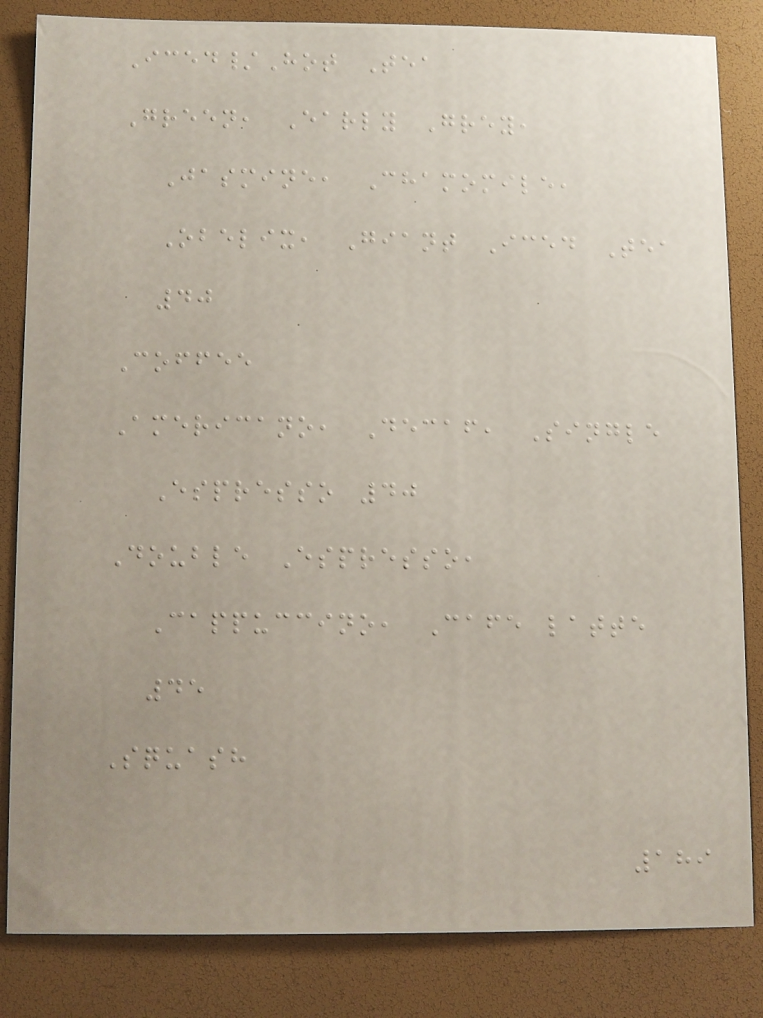Iced/Hot Tea
Green, Early Grey,
Jasmine, Chamomile,
Obelix, Giant Iced Tea
40
Coffee
Americano, Decaf, Single
Espresso 40
Double Espresso,
Cappuccino, Cafe latte
45
Squash
189
